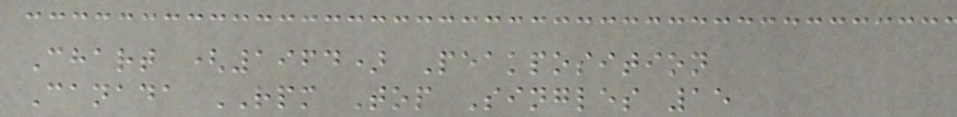Chart (1964) Peakposition
Canada RPM Top Singles 15
